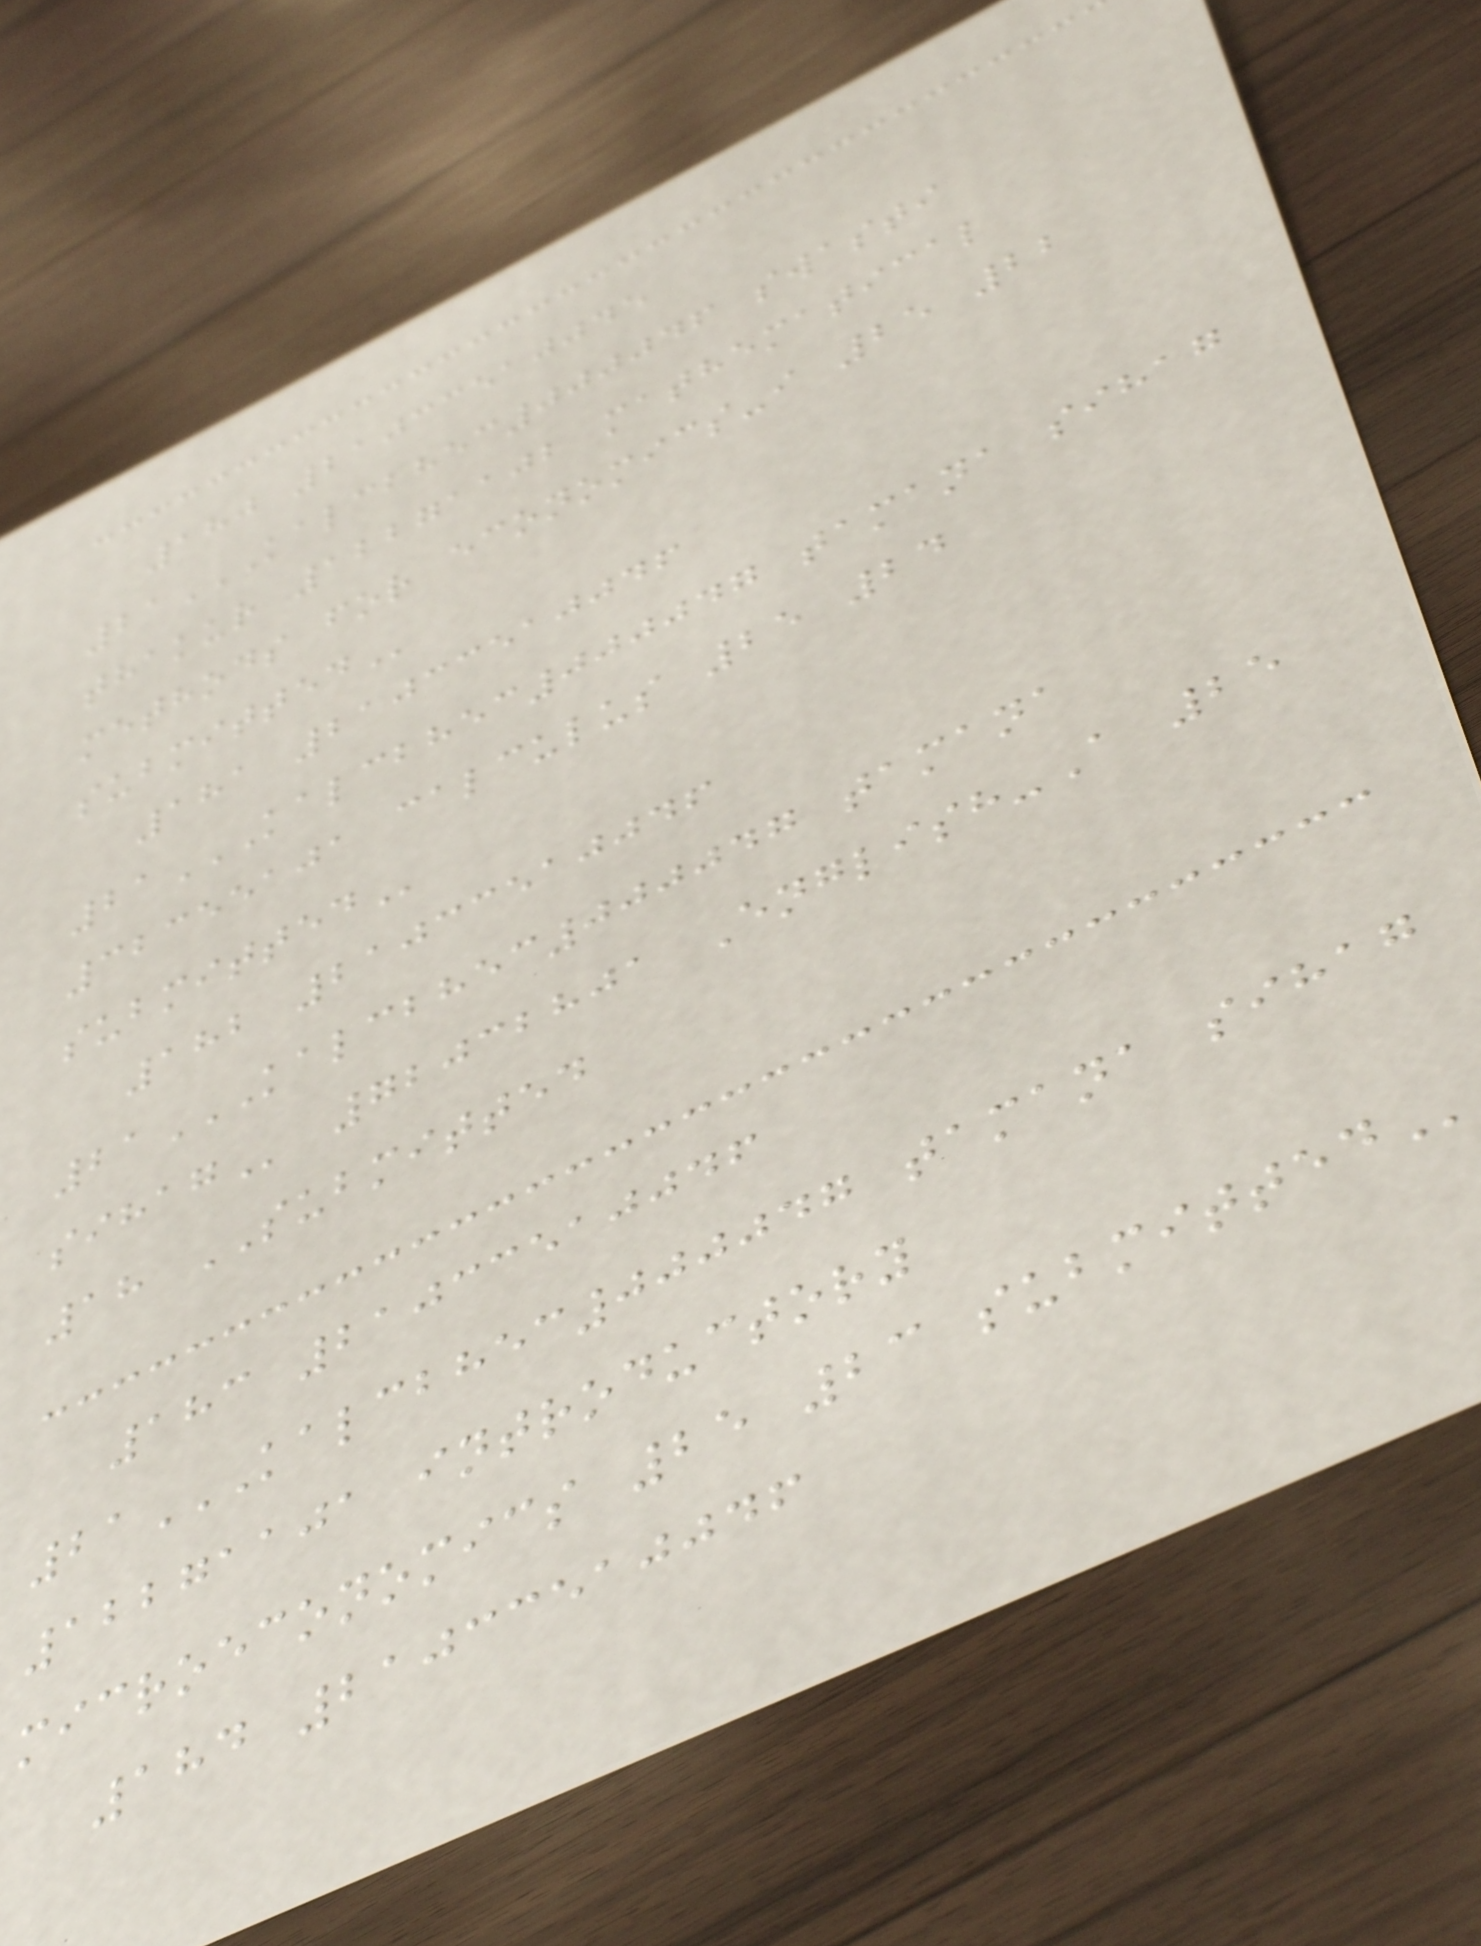180 21033510045
21KALCBHEC000046 SWASTI
THAKUR 12271102 MATHEMATICAL
METHODS FOR ECONOMICS-I 25 22
SUBMITTED
181 21033510046
21KALCBHEC000047 TAMANA SIHAG
32355101 CALCULUS 25 24
SUBMITTED
182 21033510046
21KALCBHEC000047 TAMANA
SIHAG 72032801 English-A 25
18 SUBMITTED
183 21033510046
21KALCBHEC000047 TAMANA SIHAG
12271101 INTRODUCTORY
MICROECONOMICS 25 23 SUBMITTED
184 21033510046
